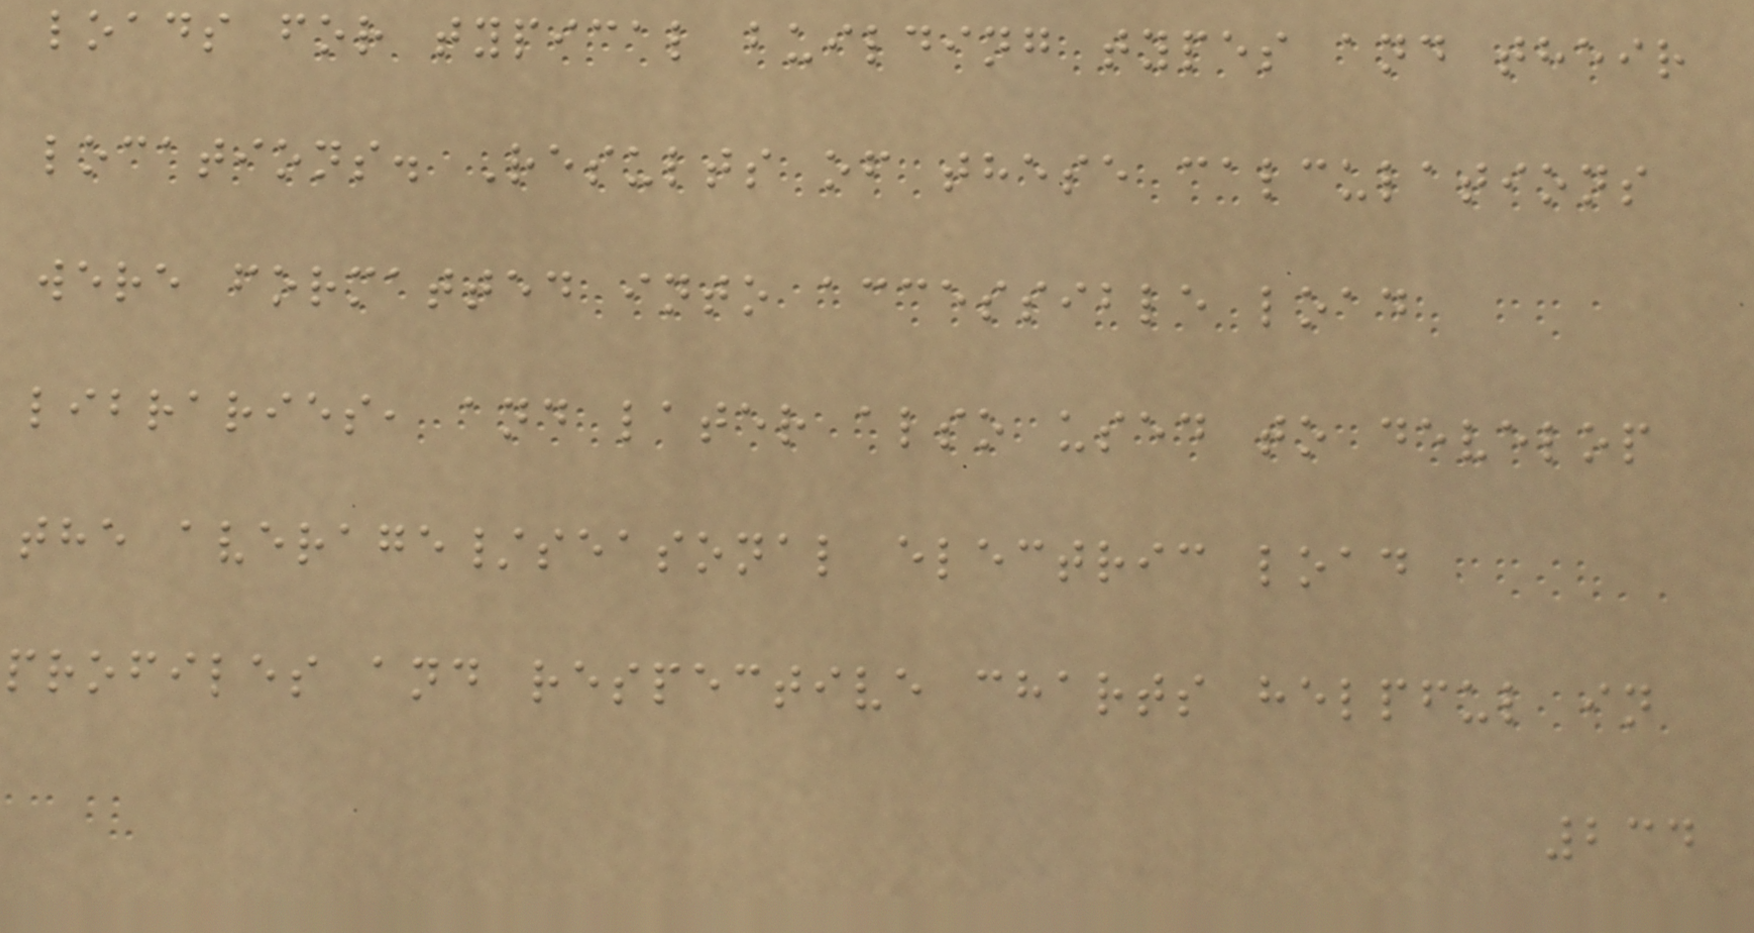loads for typical building types and their
locations. Results of these calculations
were formatted into accessible load
libraries, and later also used to develop
the average/seasonal electric load
profiles and respective charts helpful in
234
